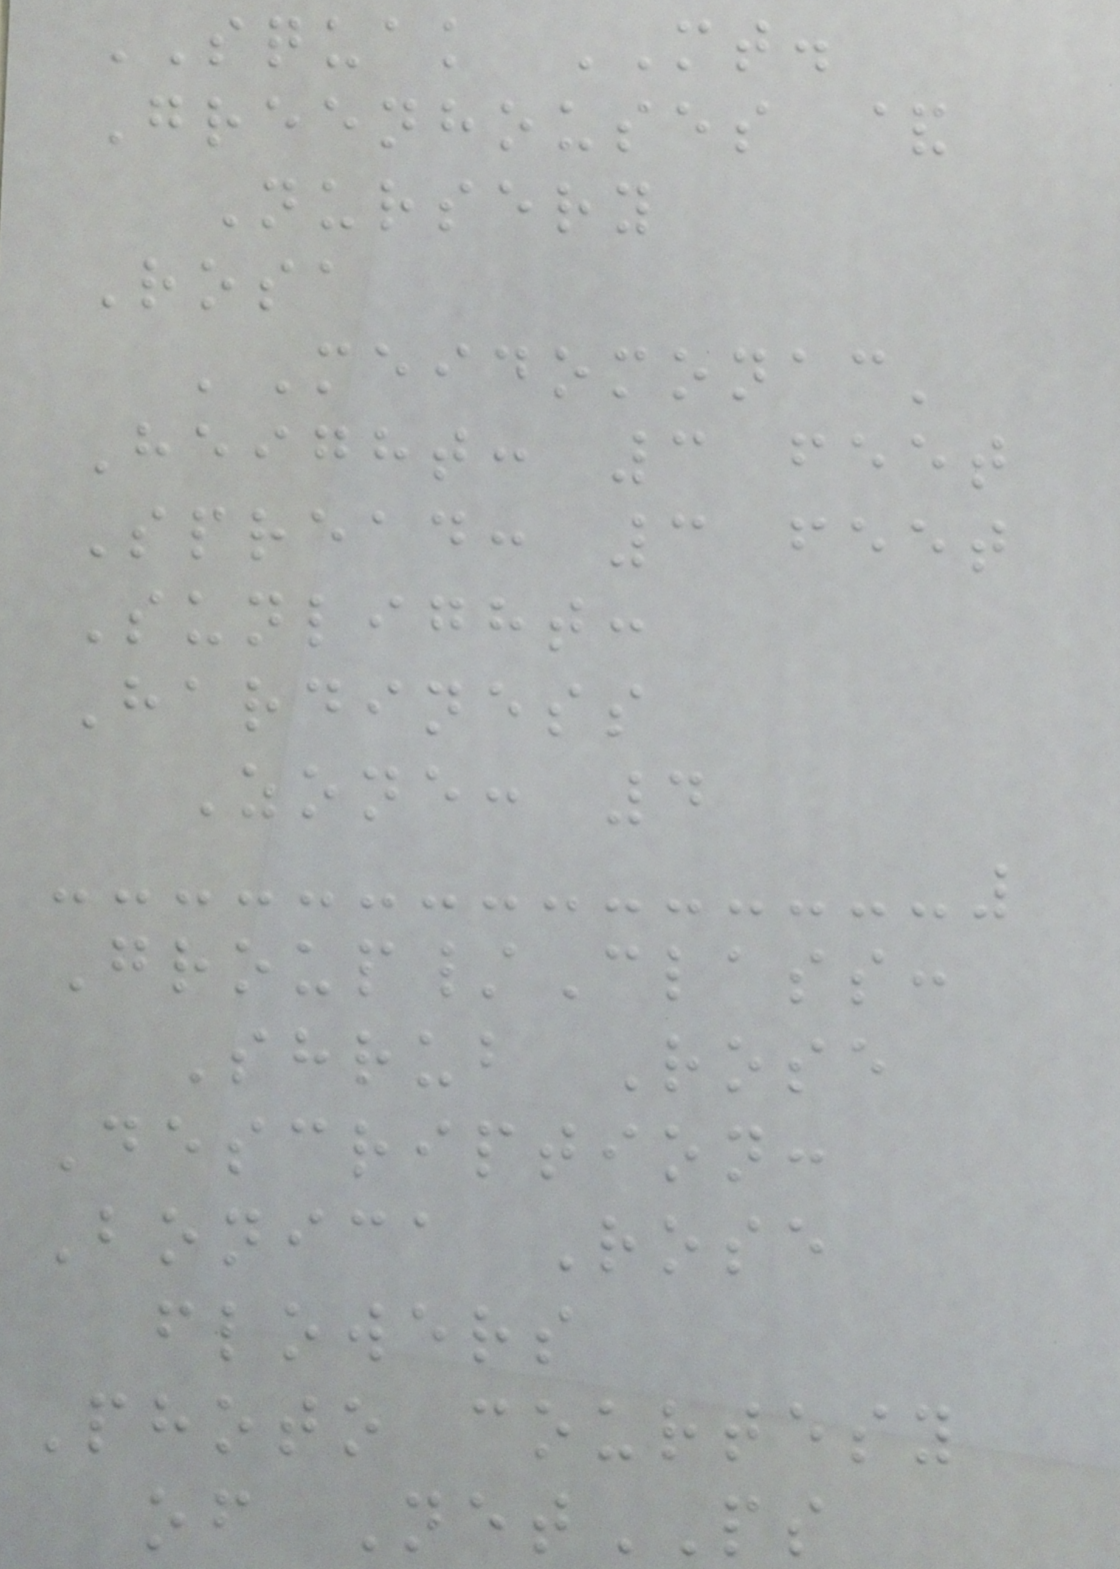SQUAK MT.
Greenhouses &
Nursery
Rosa
'Meidomonac'
Height: 3 feet
Spread: 3 feet
Sunlight:
Hardiness
Zone: 4
Group/Class:
Shrub Rose
Description:
Bonica Rose
flowers
Photo courtesy
of NetPS
